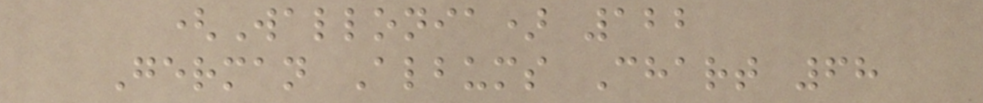(Wallonia) 122
German Albums Chart 68
